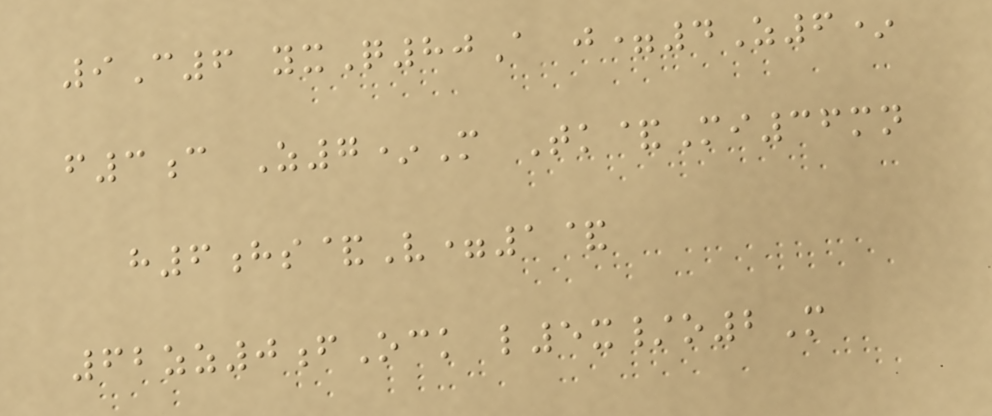9C6 yxQ80A j=4Z6*
f3c Z7*M Tk&Mi36mn
h6hs&V=1&
62zz0fOck l5x/o2M
